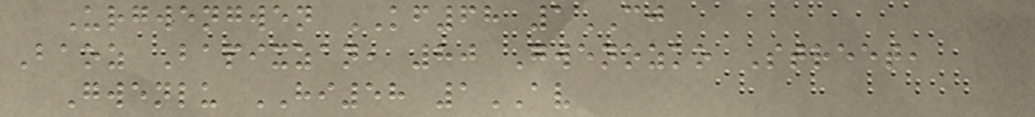Urgwengwen KF68 1CJ
Baoz Bapixzan, 80 Gwenozko Street,
Gwenlu HI58 1AV
